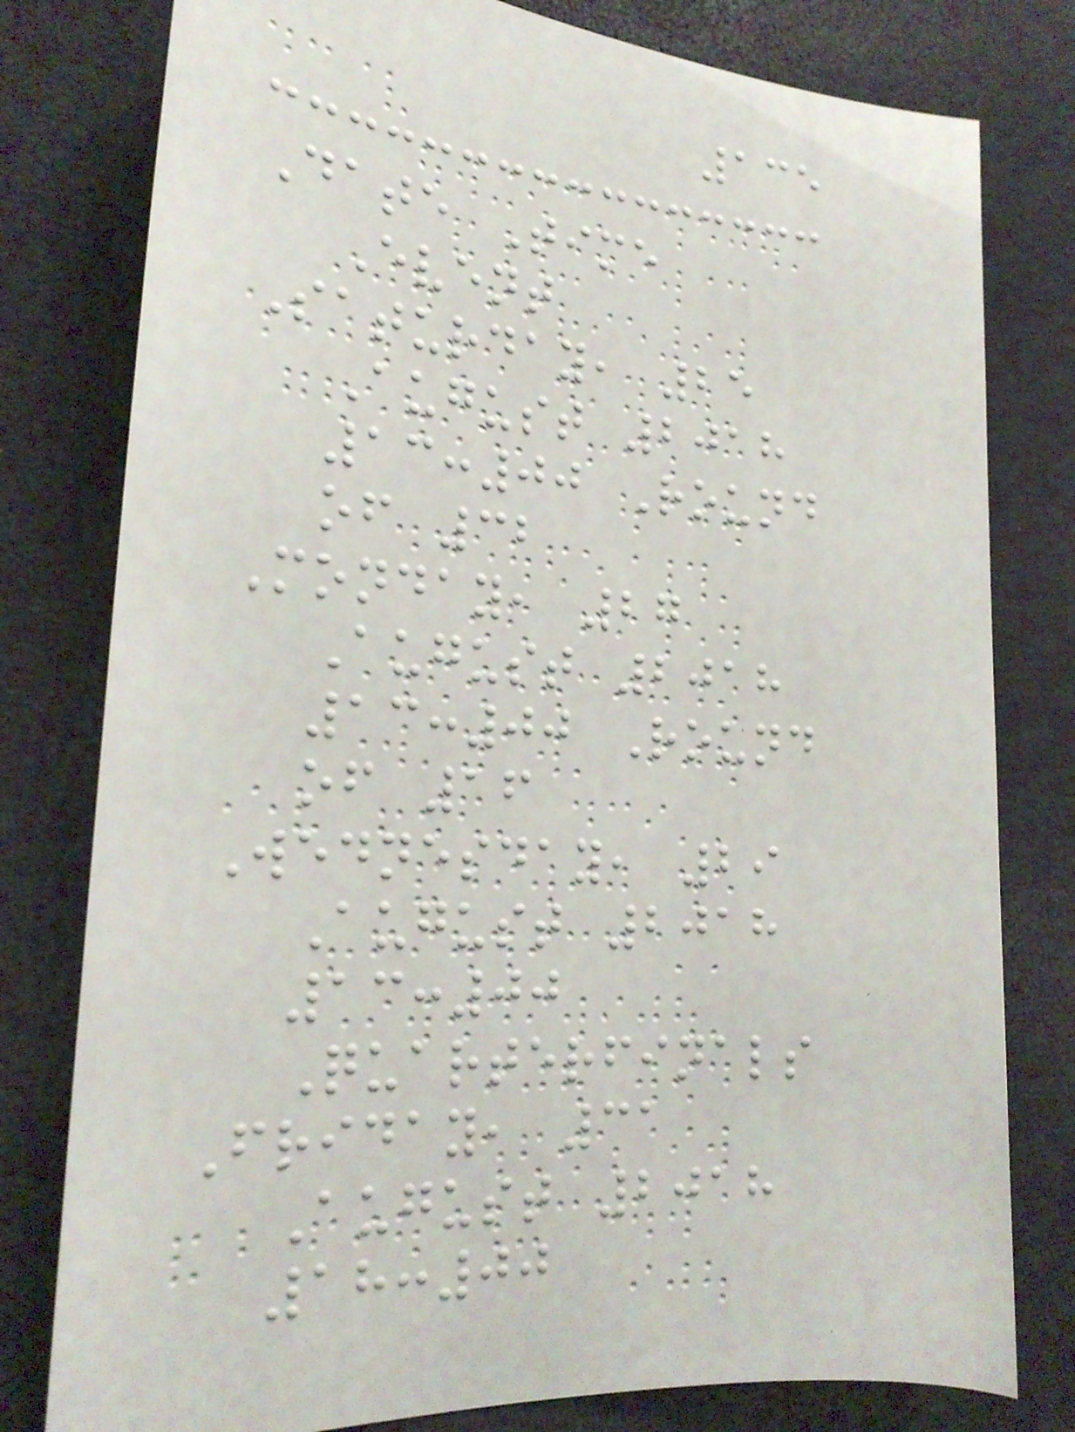135
Date Time
Event
Saturday, 25
August 2018
13:00 Round
of 32
Monday, 27
August 2018
13:00 Round
of 16
Wednesday, 29
August 2018
13:00
Quarterfinals
Friday, 31
August 2018
18:00
